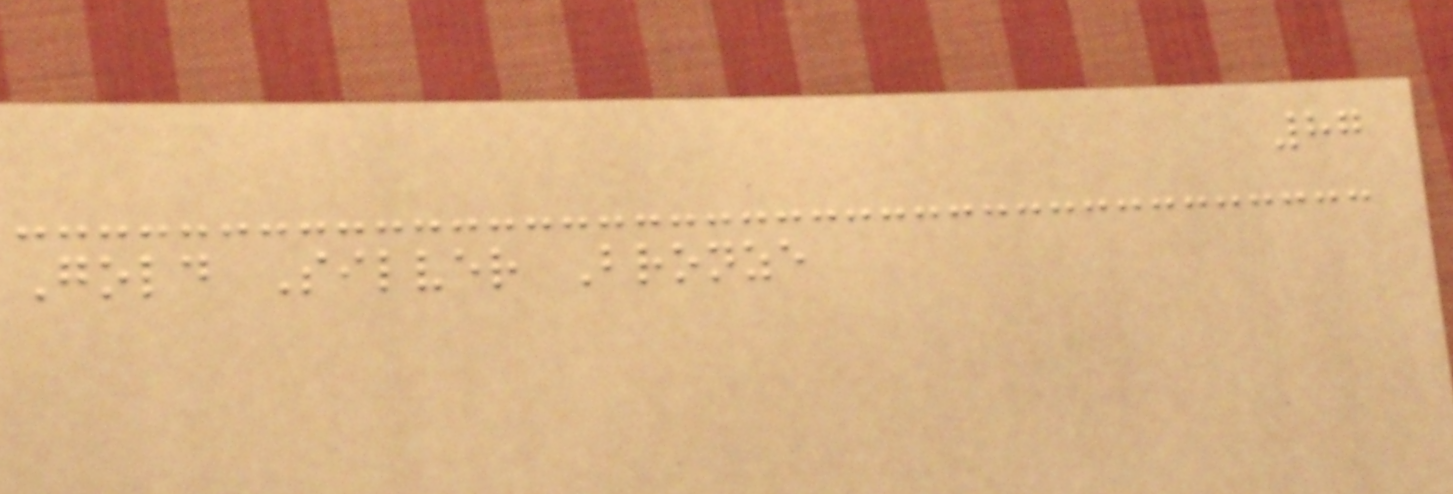87
Gold Silver Bronze
